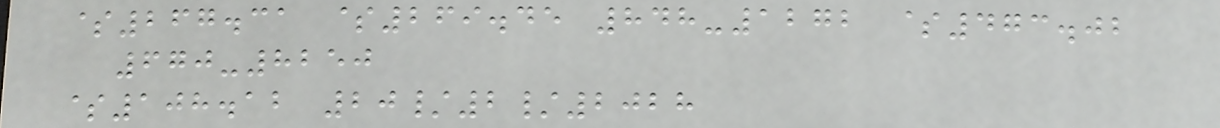$267.31 $269.45 848-1272 $473.02
670-8250
$108.12 20/2/2028
